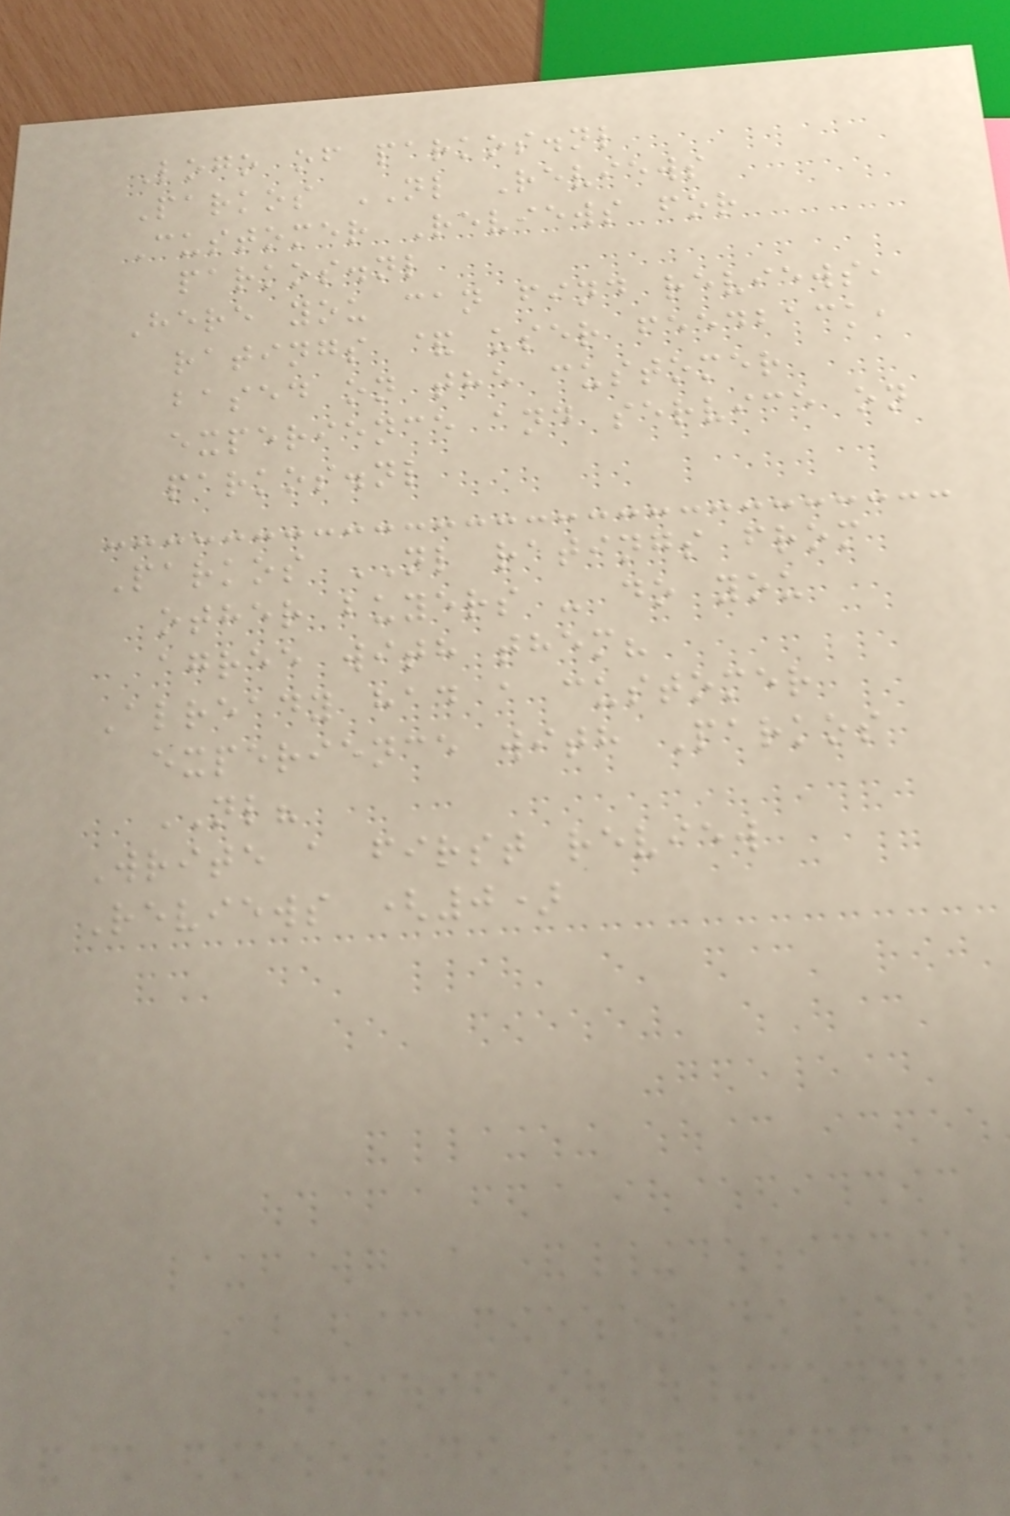Logo of parkos.nl
Parkos NL Reviews
Customer Reviews for
parkos.nl
Here you can find reviews,
ratings & user feedback,
based on the customer
experience and service on
parkos.nl
Parkos NL ratings from
other buyers - do you
agree with them?
Already had a customer
experience with Parkos
NL?
Write a first review
Reviews (0)
